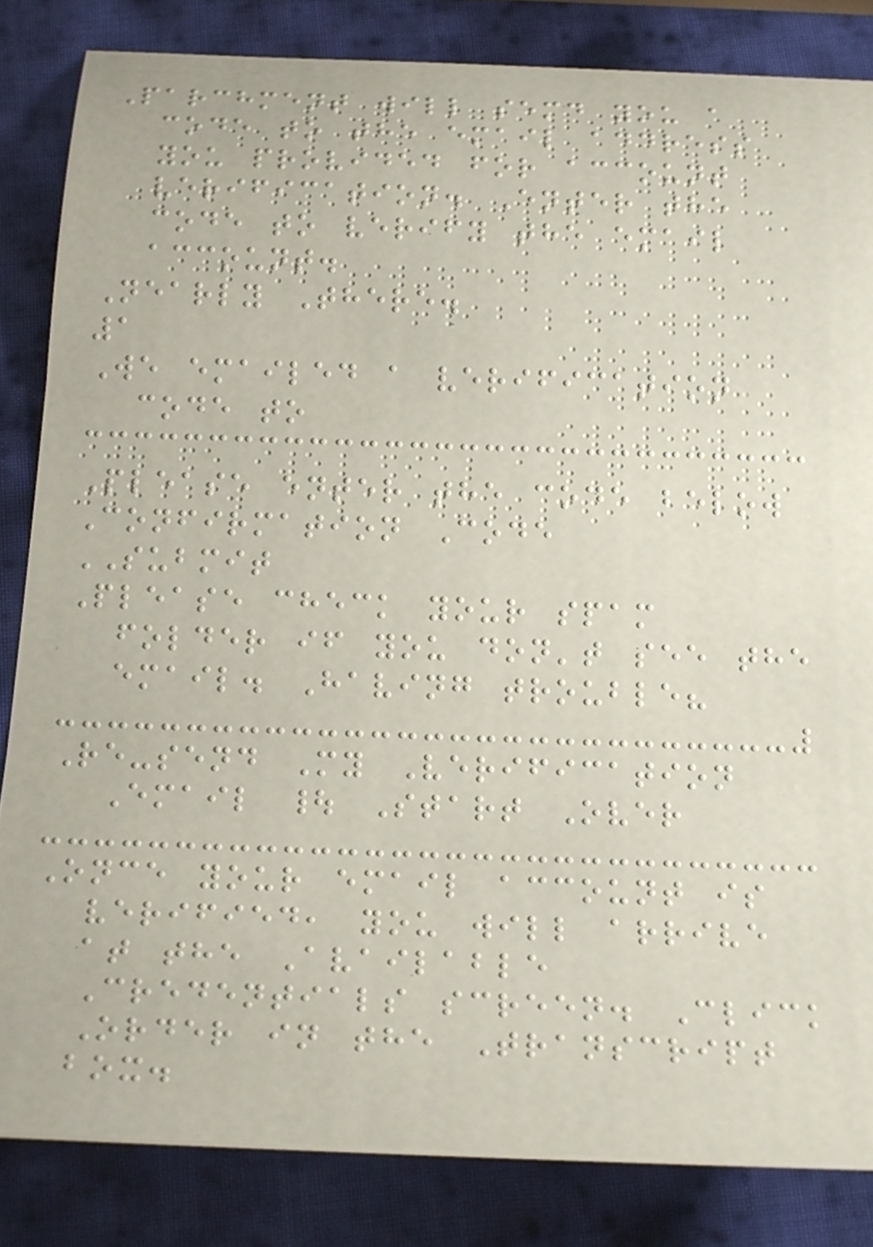Parchment will semd you a
code to the email address
you provided for account
verification. Enter the
code to verify the email
account.
Nearly There.
1
We emailed a verification
code to
Please enter the code below
Confirmation Code
SUBMIT
Please check your spam
folder if you don't see the
email. Having trouble?
Re-send My Verification
Email | Start Over
Once your email account is
verified, you will arrive
at the Available
Credentials screen. Click
Order in the Transcript
box.
